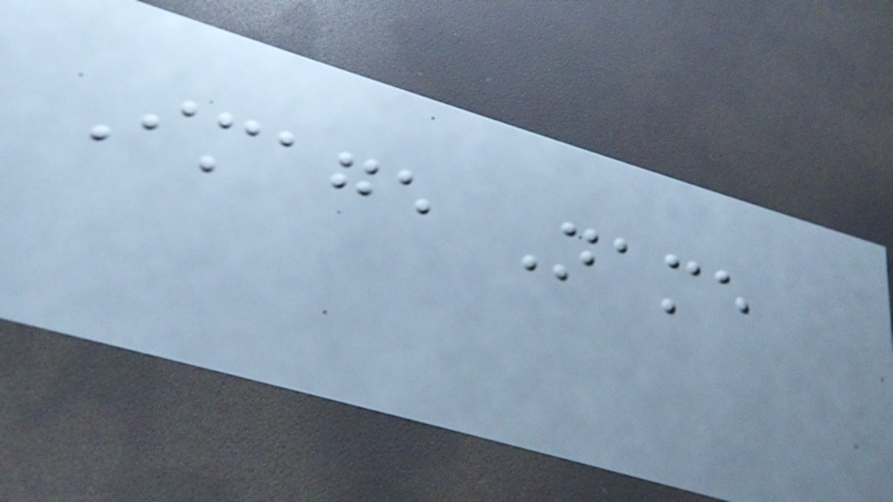Image Name
